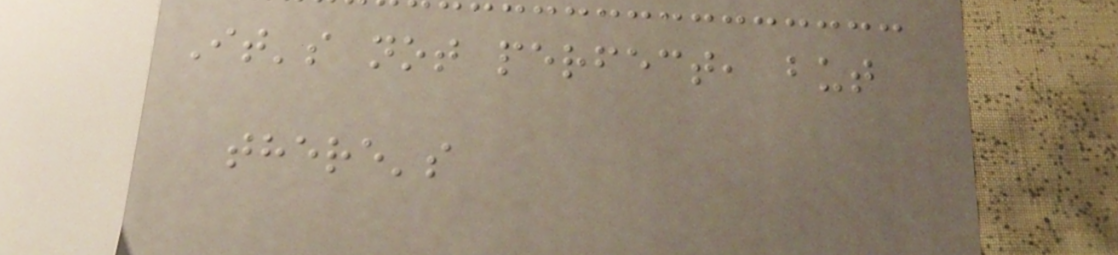It's not perfect, but
there's
